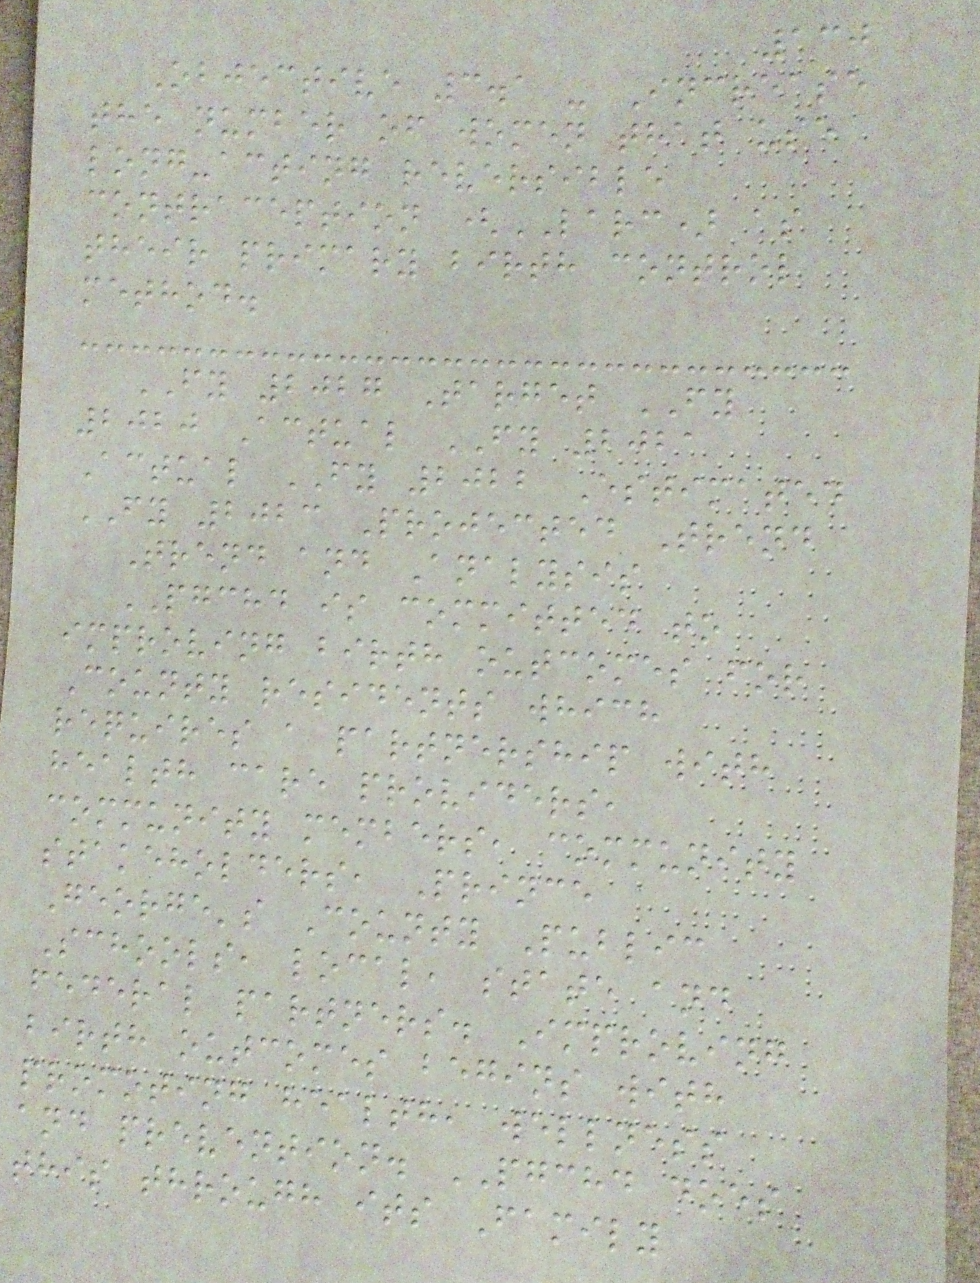130
Objective 3.1 - Increase
the number of women that use
long-acting reversible
contraception (LARC) as
their primary birth control
method.
FY 2027 Target FY
2020 Actual FY 2021
Actual FY 2022 Estimated
FY 2023 Projected Trend
Trend and Analysis
PGCHD is committed to
improving birth outcomes for
County residents which
requires a partnership with
health care providers,
community members, community
stakeholders, Prince
George's County Public
Schools, local, state and
federal partners. Improving
birth outcomes begins with
promoting health, wellness
and prevention. PGCHD does
this through its Family
